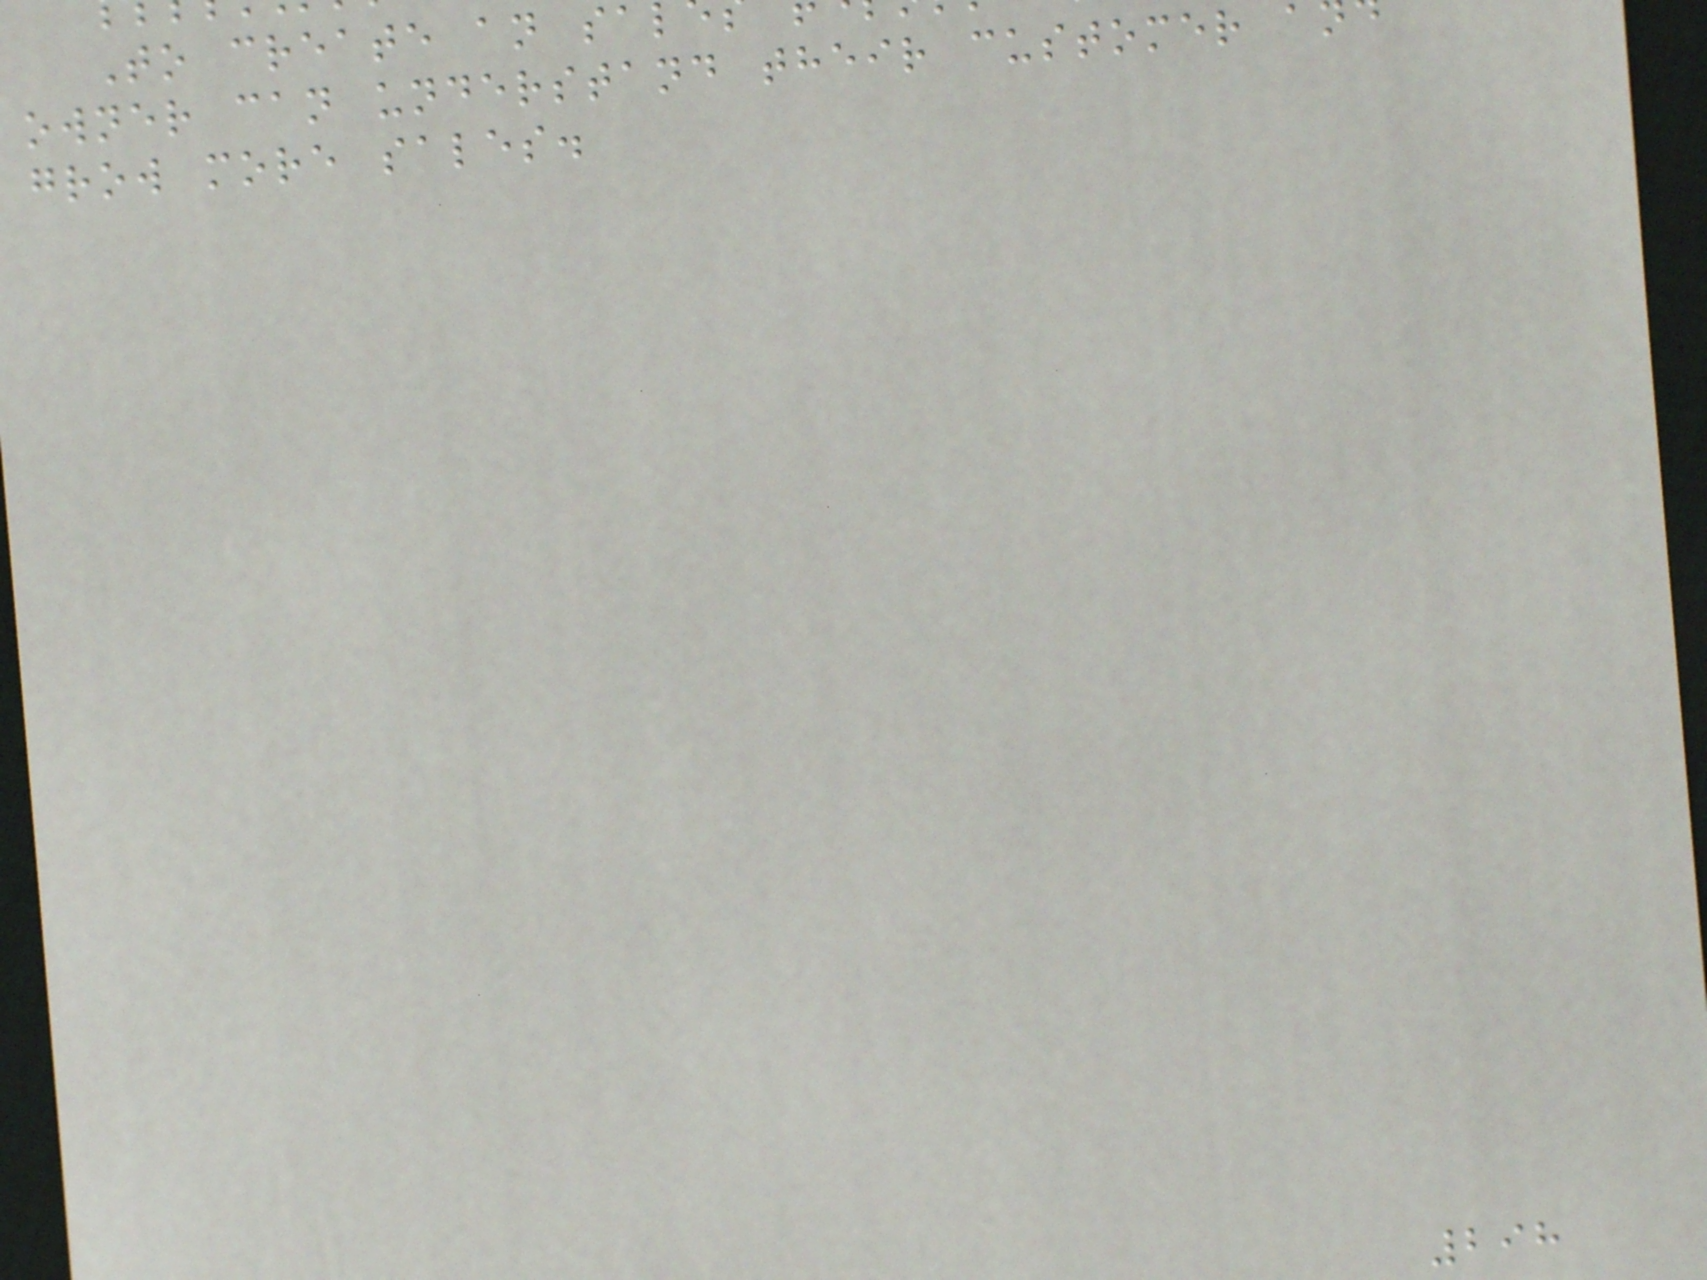To create an sa
owner can understand their customer a
grow more sales.
298
